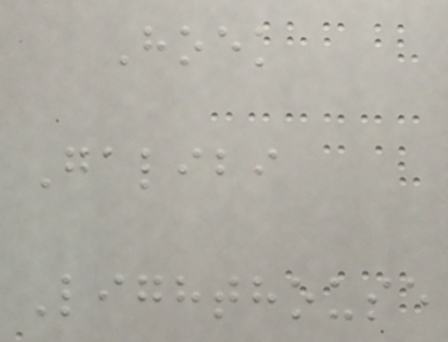Hoek
Galibi
Lighthouse
